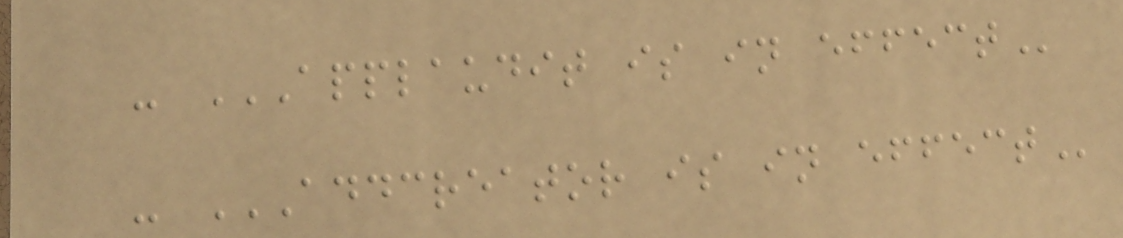- APPLAUDIT IS IN EFFECT
- ADDCREATOR IS IN EFFECT
